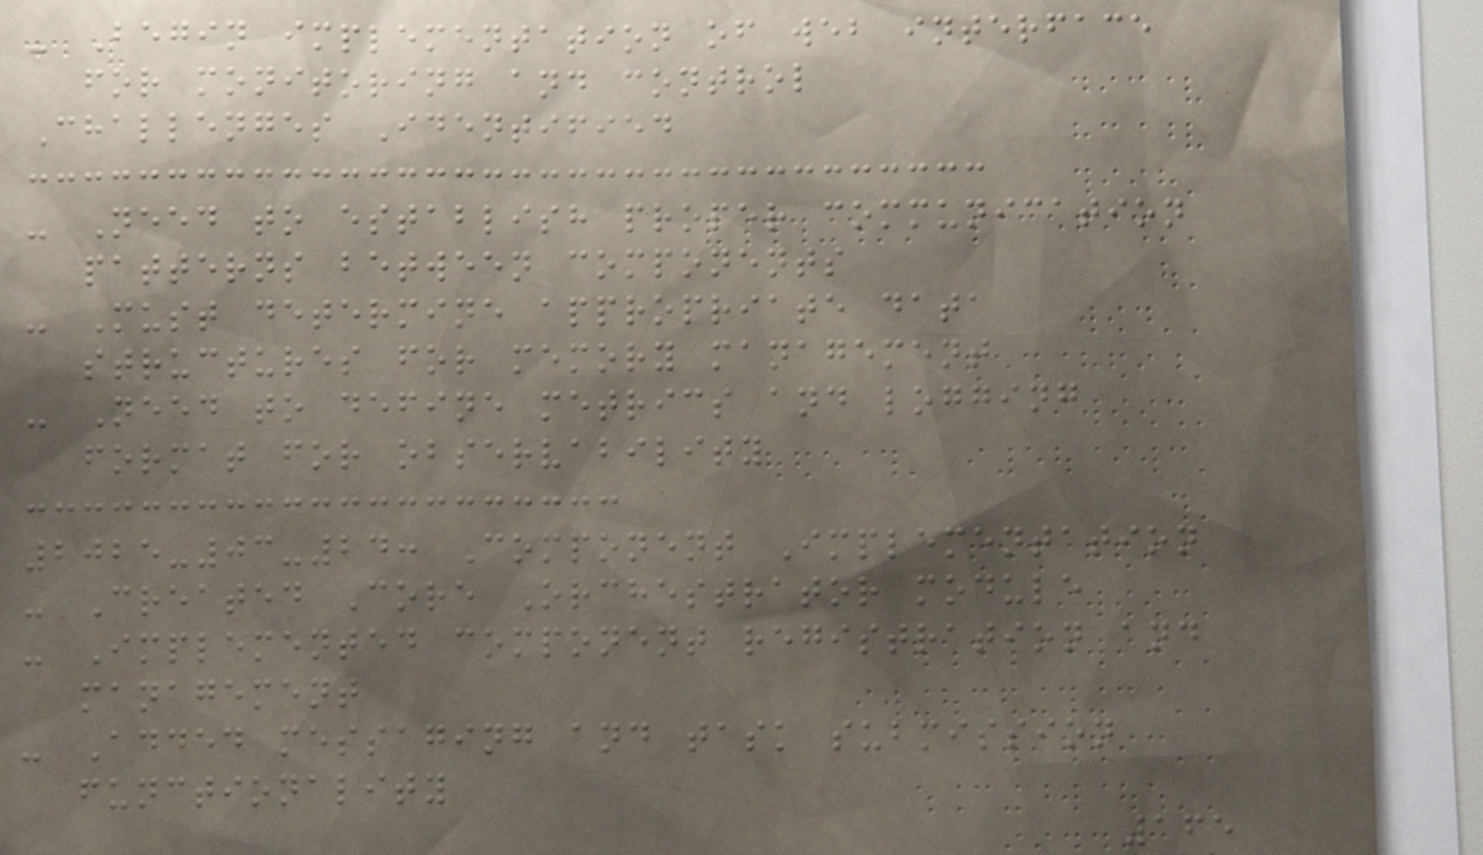- Begin implementation of web interface
for monitoring and control
Challenges Identified
- Need to establish proper communication
patterns between components
- Must determine appropriate data
structures for memory management
- Need to define metrics and logging
format for observability
2025-03-24: Component Implementation
- Created Core Orchestrator module
- Implemented component registration and
management
- Added messaging and task submission
functionality
165
